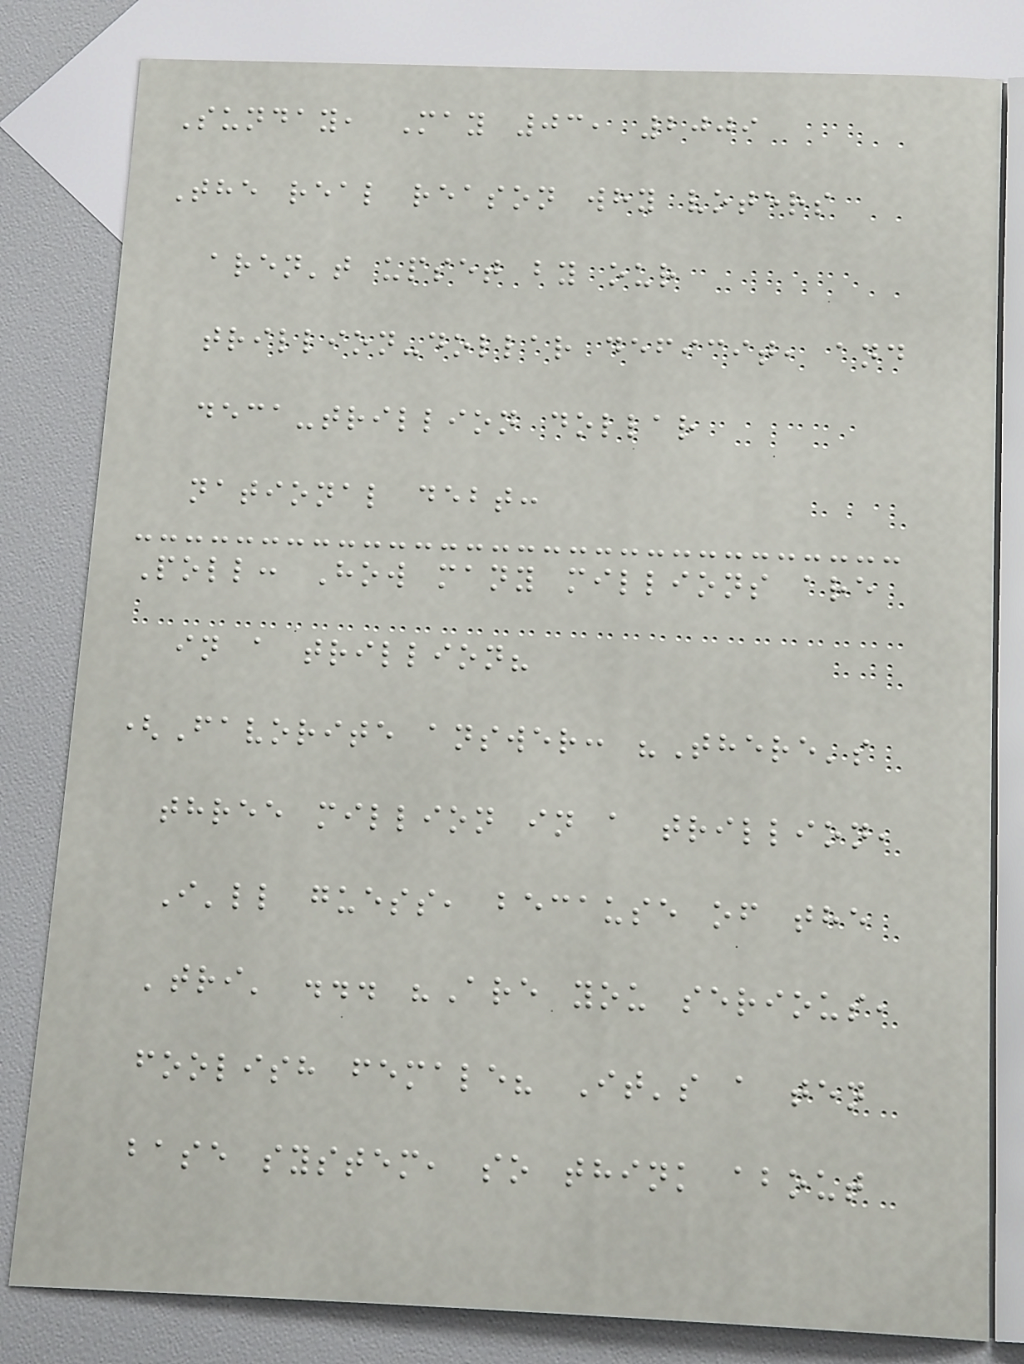Sunday, May 03, 2009
The real reason why voters
aren't upset by our
trillion-dollar deficit, and
deca-trillion dollar
national debt:
Poll: How many millions are
in a trillion?
(Favorite answer: "There's
three million in a trillion,
I'll guess, because of the
'tri' ... "Are you serious,
foolish female? It's a ten
base system, so think about
